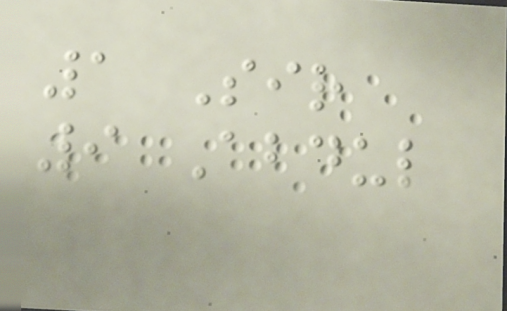1 Sir
9 Abdul
